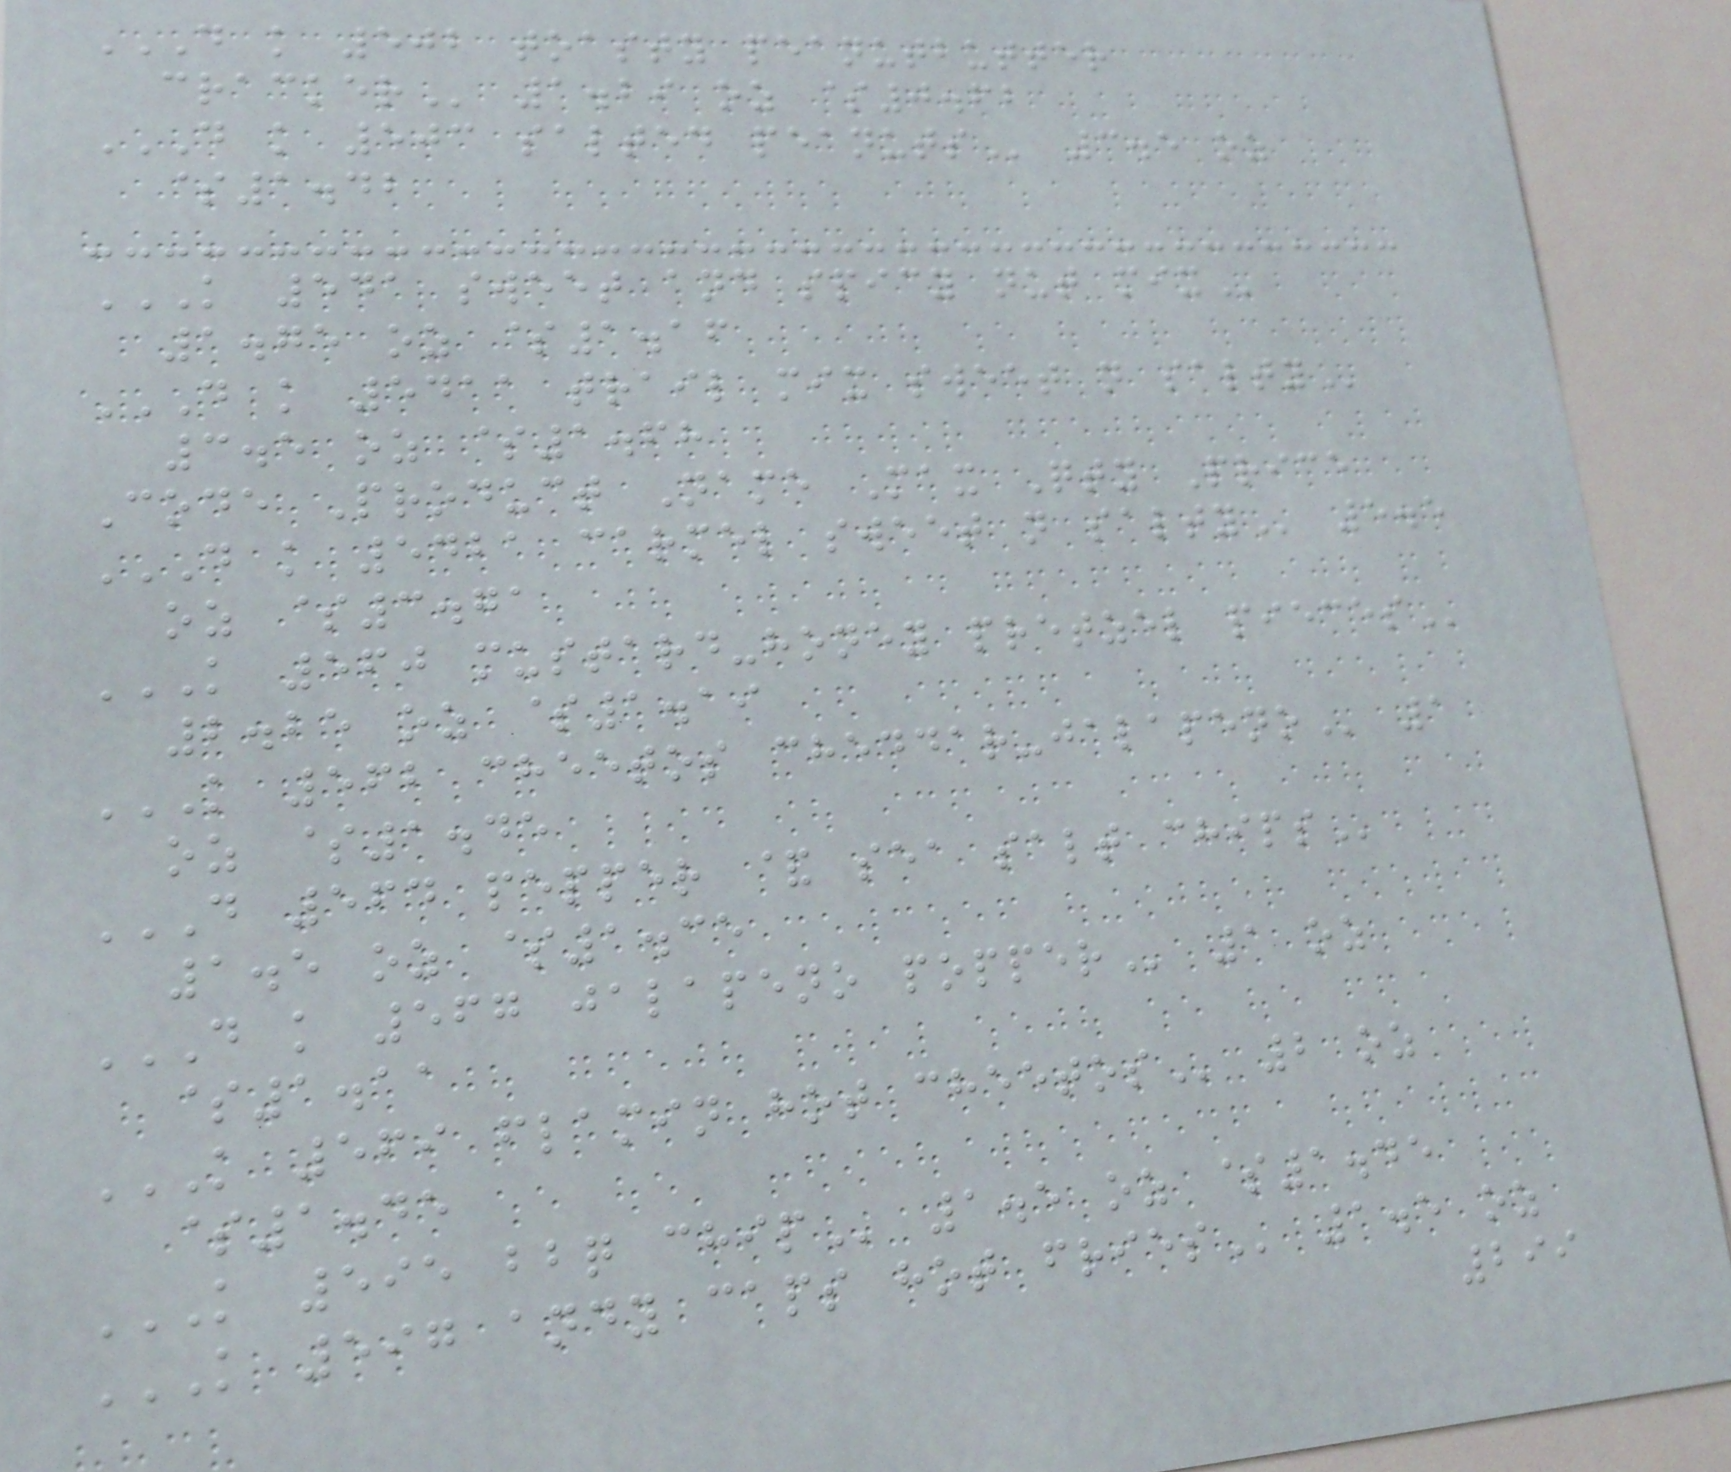D K 502 TOASTY PEANUTBUTTER
CRACKER 1.29 oz $0.62
D K 503 SALTED PEANUTS 3.5 oz
$1.42
K 541 SWEET AND SPICY NUT MIX
1.75 oz $1.16
D K 5411 TRAIL MIX SWEET N SALTY
3.5 oz $1.68
Code Product Name Max Qty Price
D K 5421 CARMEL SWEET N SALTY 5.5
oz $3.71
K 560 MUSTARD-HONEY PRETZEL PIECES
2.25 oz $1.19
K 562 CHEETOS CHEDDAR-JALAPENO 1
oz $1.45
D 564 PEPPER & SEA SALT CHIPS
1.5 oz $1.35
D K 567 JALAPENO POPPER 1 oz
$1.11
K 569 FLAMIN HOT CHEETOS 2 oz
$1.45
K 595 BBQ CHIP 1.5 oz $1.45
K 597 ANDY CAPS HOT FRIES 1.5 oz
299
